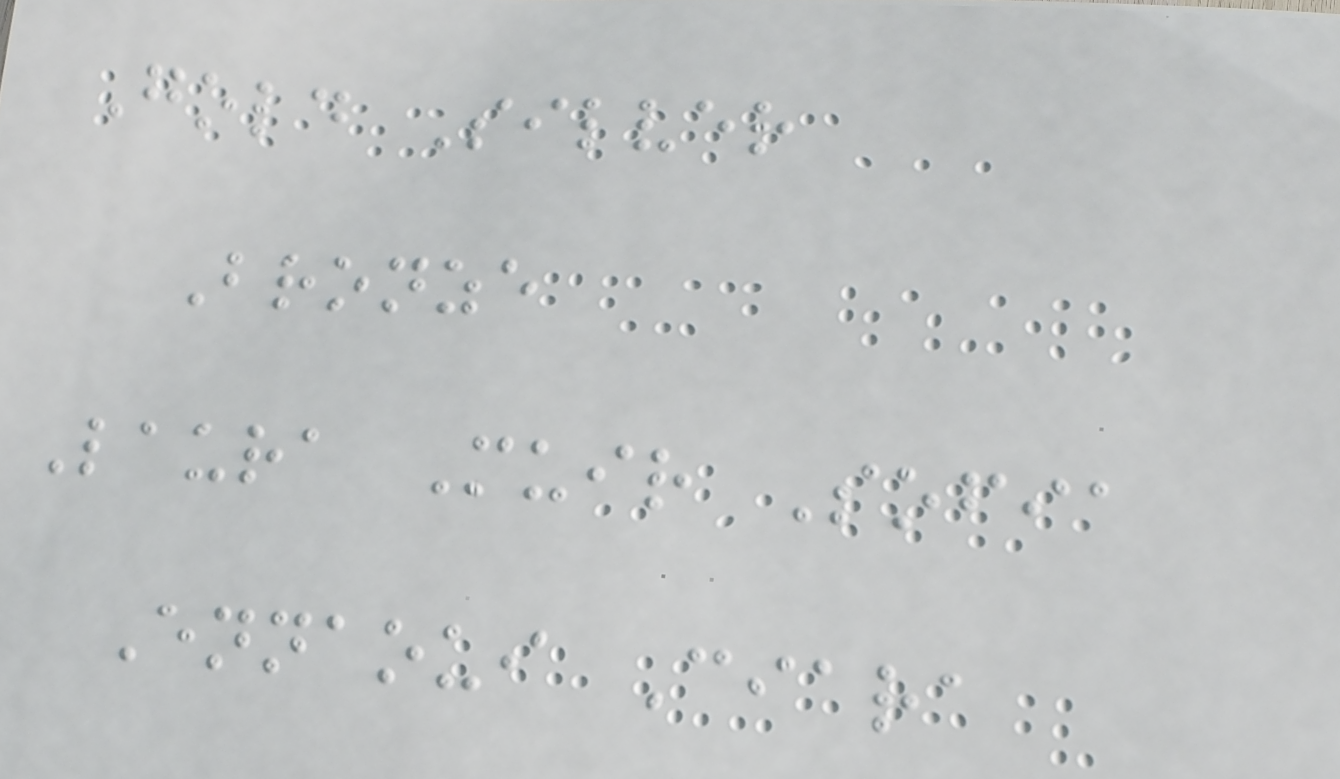Gold Silver
Bronze
Laura Muir Sofia
Ennaoui Ciara
